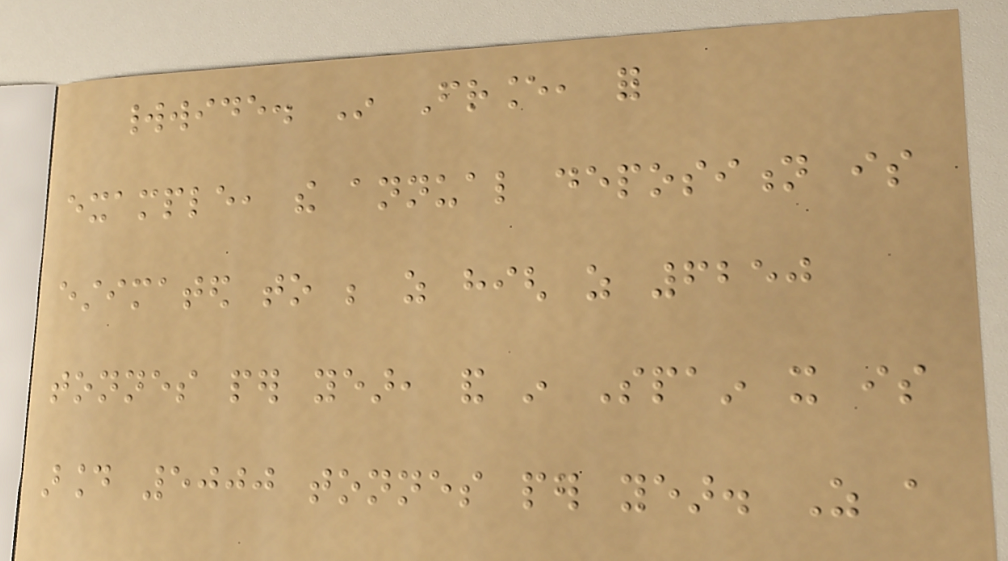worldwide. In France, for
example, the annual deposition is
estimated to be as high as 6250
tonnes per year, and in Spain it is
around 5000 tonnes per year. As a
